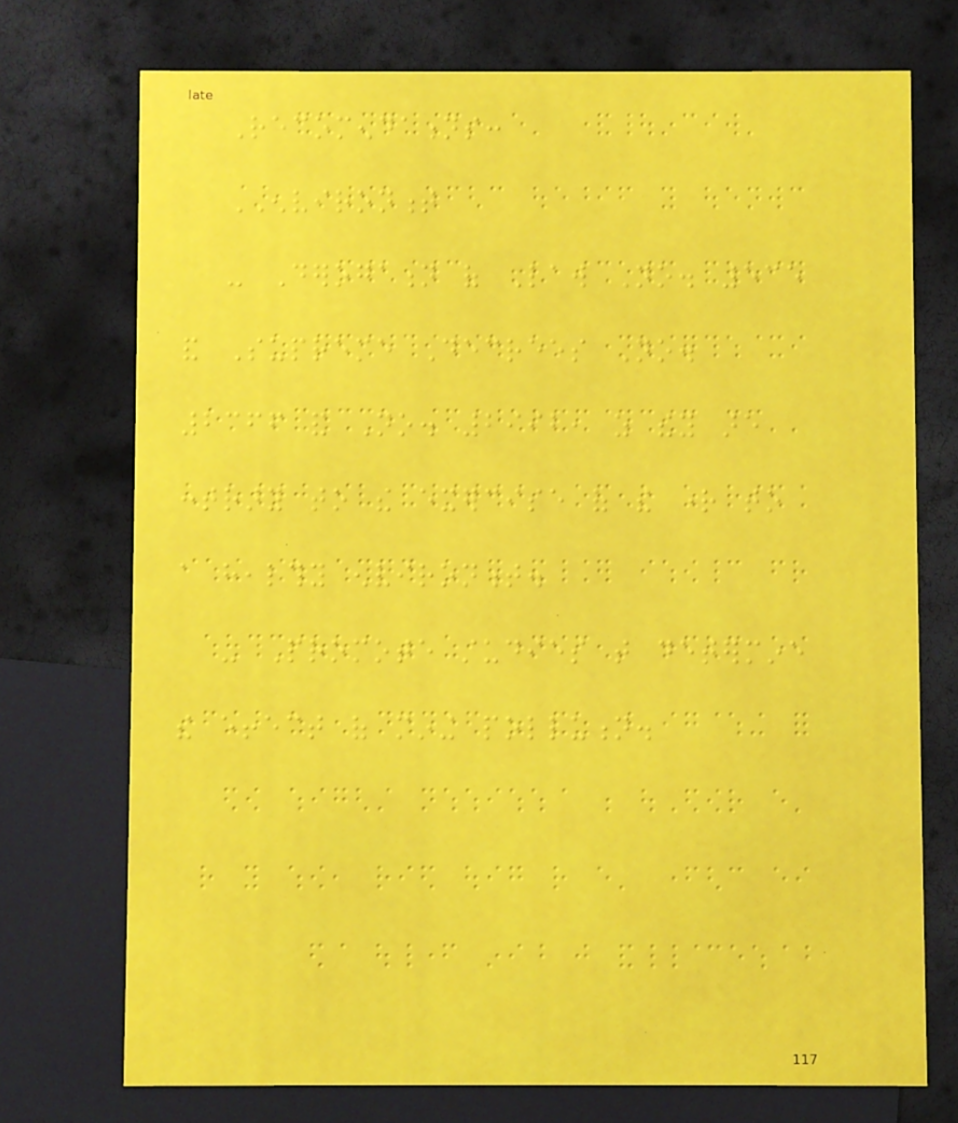Recomendations:
ENVIRONMENT
- Derogation of Law No. 535
and Supreme Decrees No.
2366 and No. 2992, as they are
contrary to the exercise of the right to
a healthy environment.
- Promote studies that determine
the effect of mining pollution.
